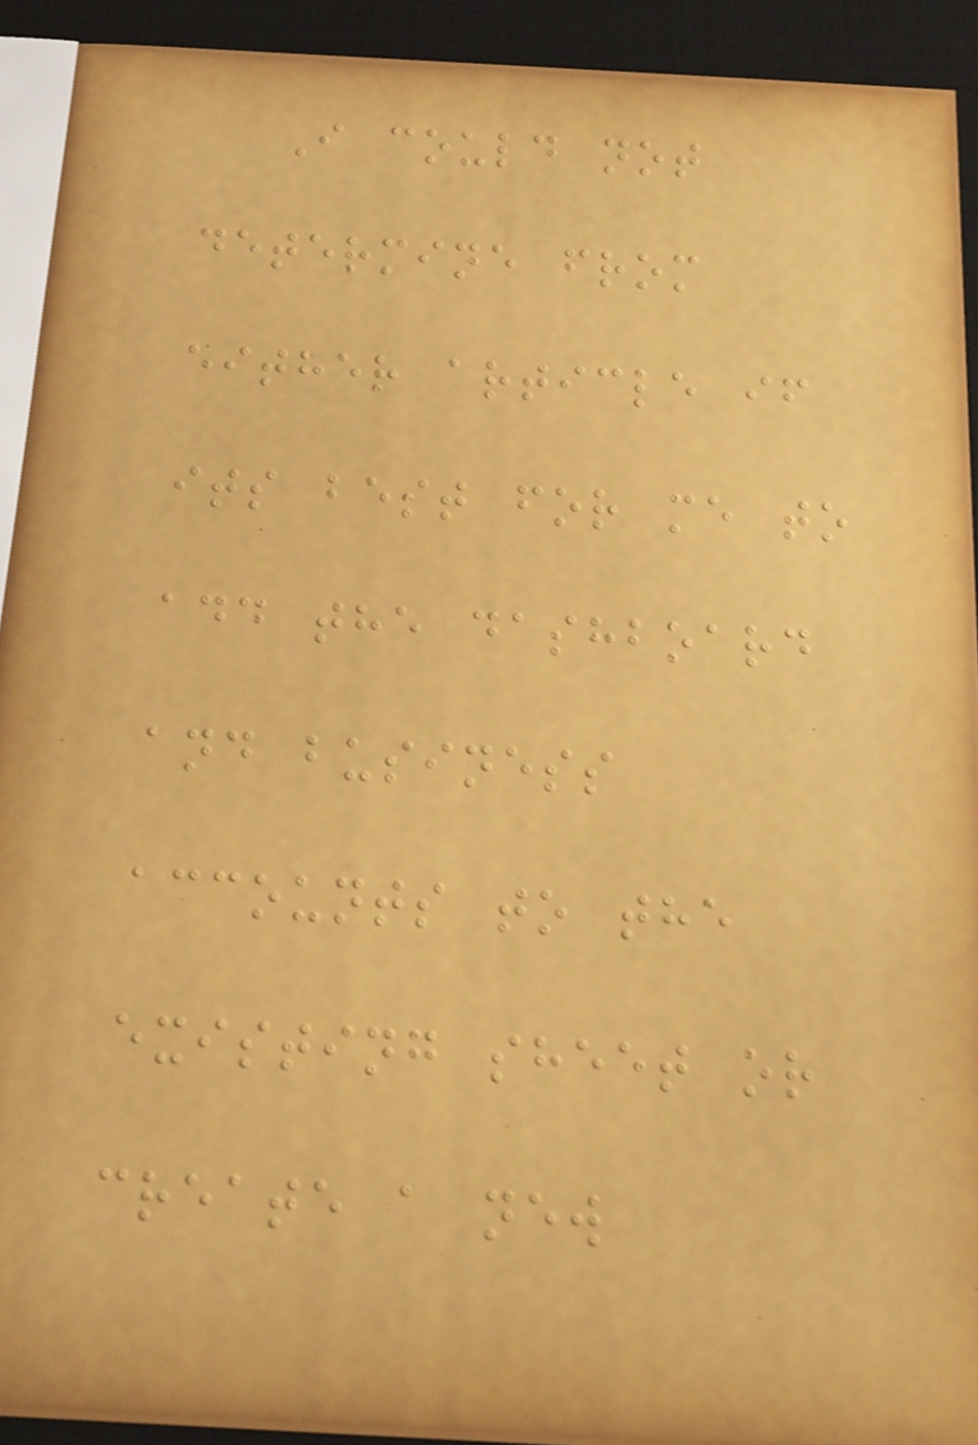I could not
determine from
either article if
its best for me to
add the dashboard
and business
accounts to the
existing sheet or
create a new
